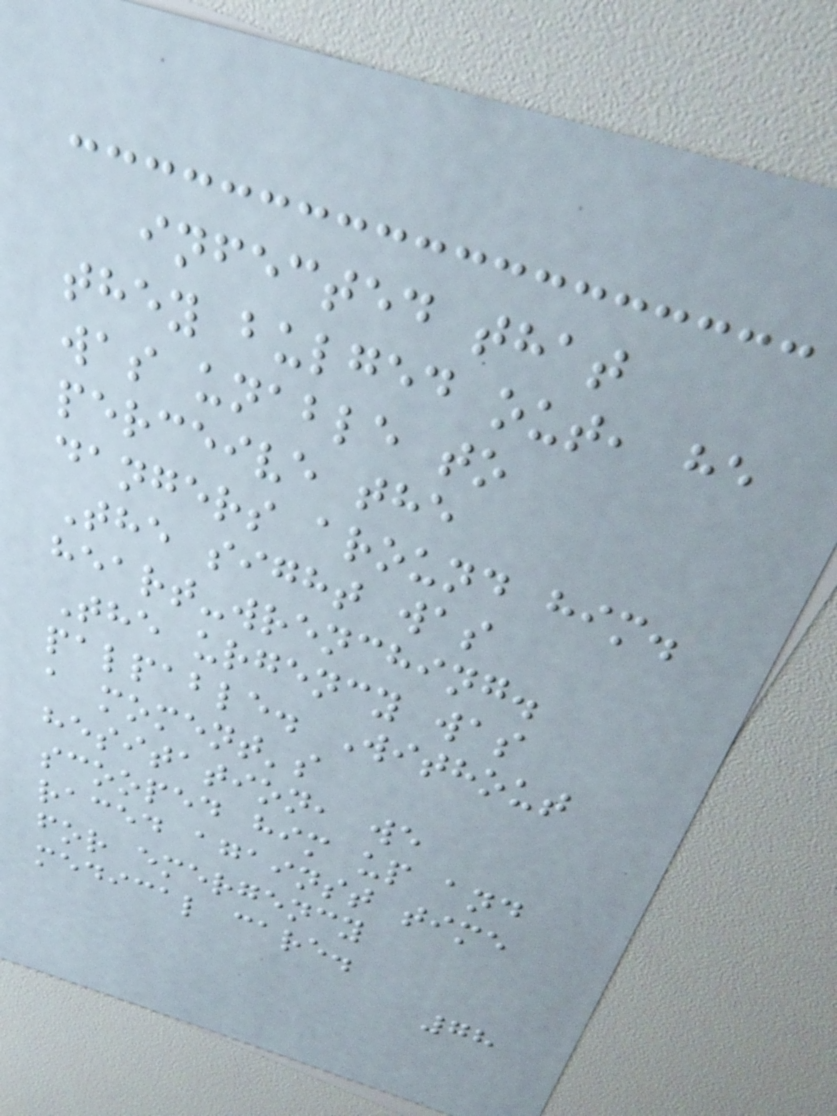infected that
they bulged out, he
was unable to
perceive the
dangers around him.
The sight was
heart-wrenching.
The urgency was
palpable. Without
a moment's
hesitation, we
scooped him up and
raced against time
for emergency
medical care.
78
